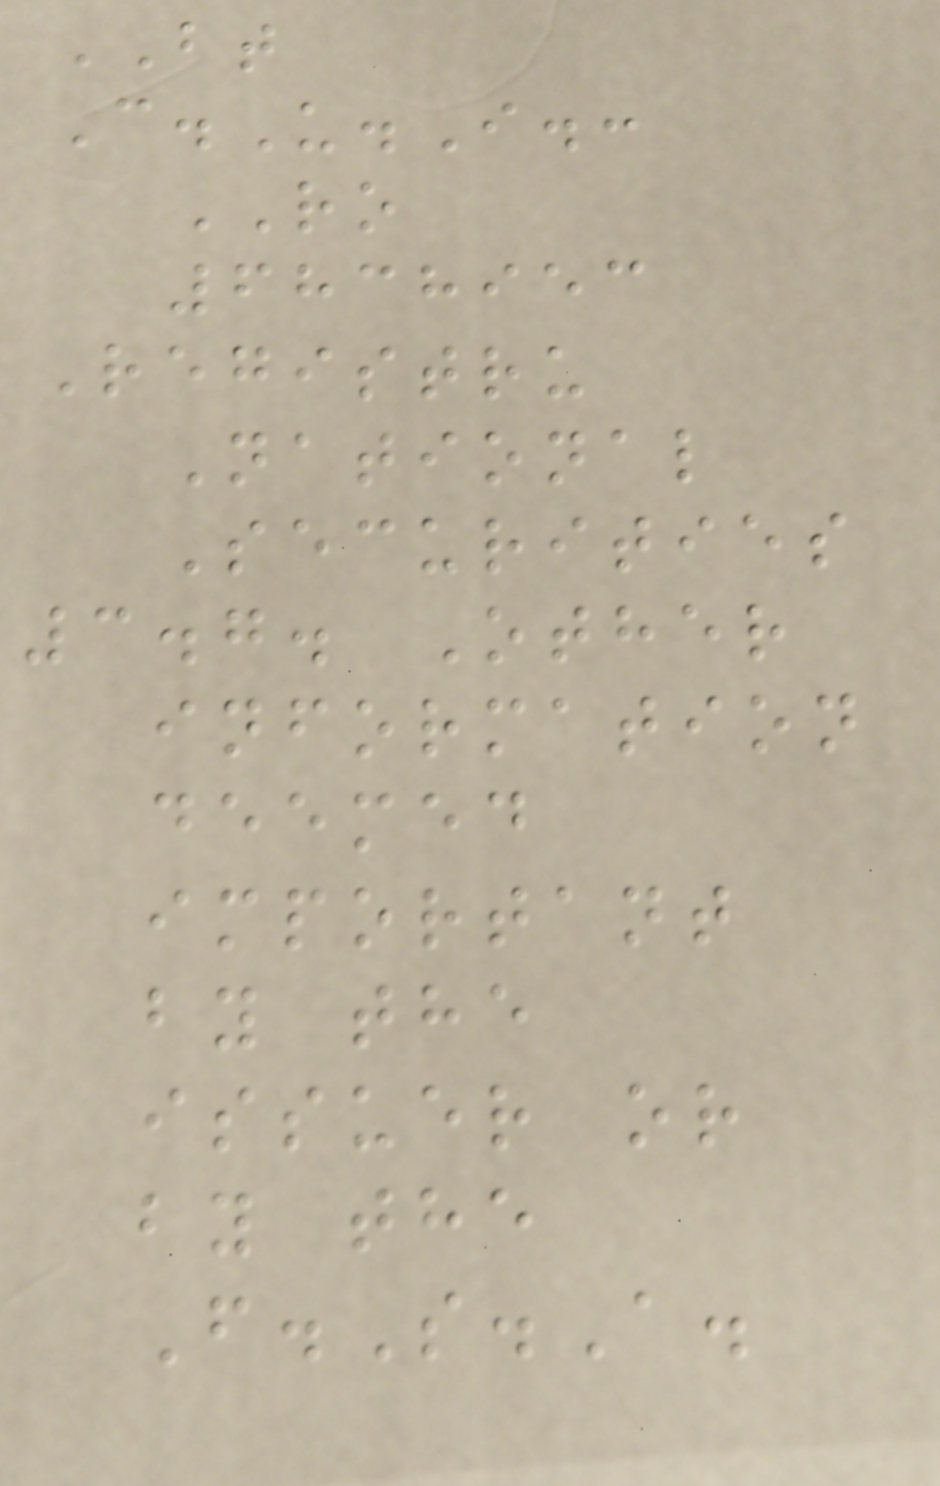BT
C.U.I.:
RO
6838953
Registru
National
Securities
3.7. Other
information
deemed
important
by the
issuer or
by the
F.S.A.
